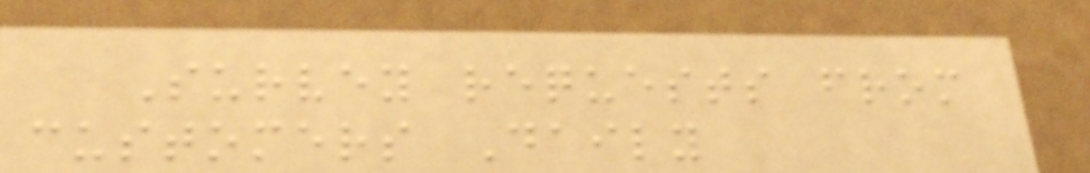Survey requests from
customers Daily
